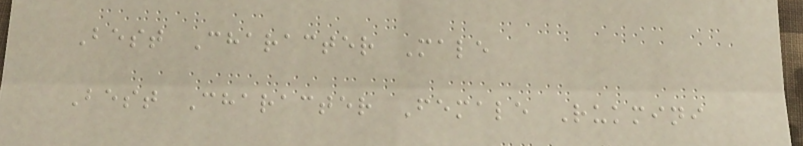Best Character Male
Best Character Female Rukmini
